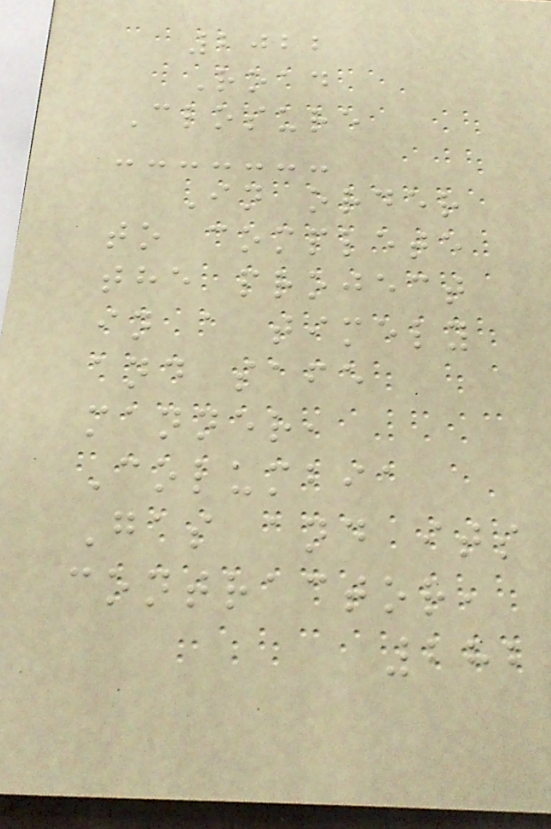2022
Road
Closure
In order
to complete
the project
in a timely
and safe
manner,
Columbia
Gas and its
contractor,
282
